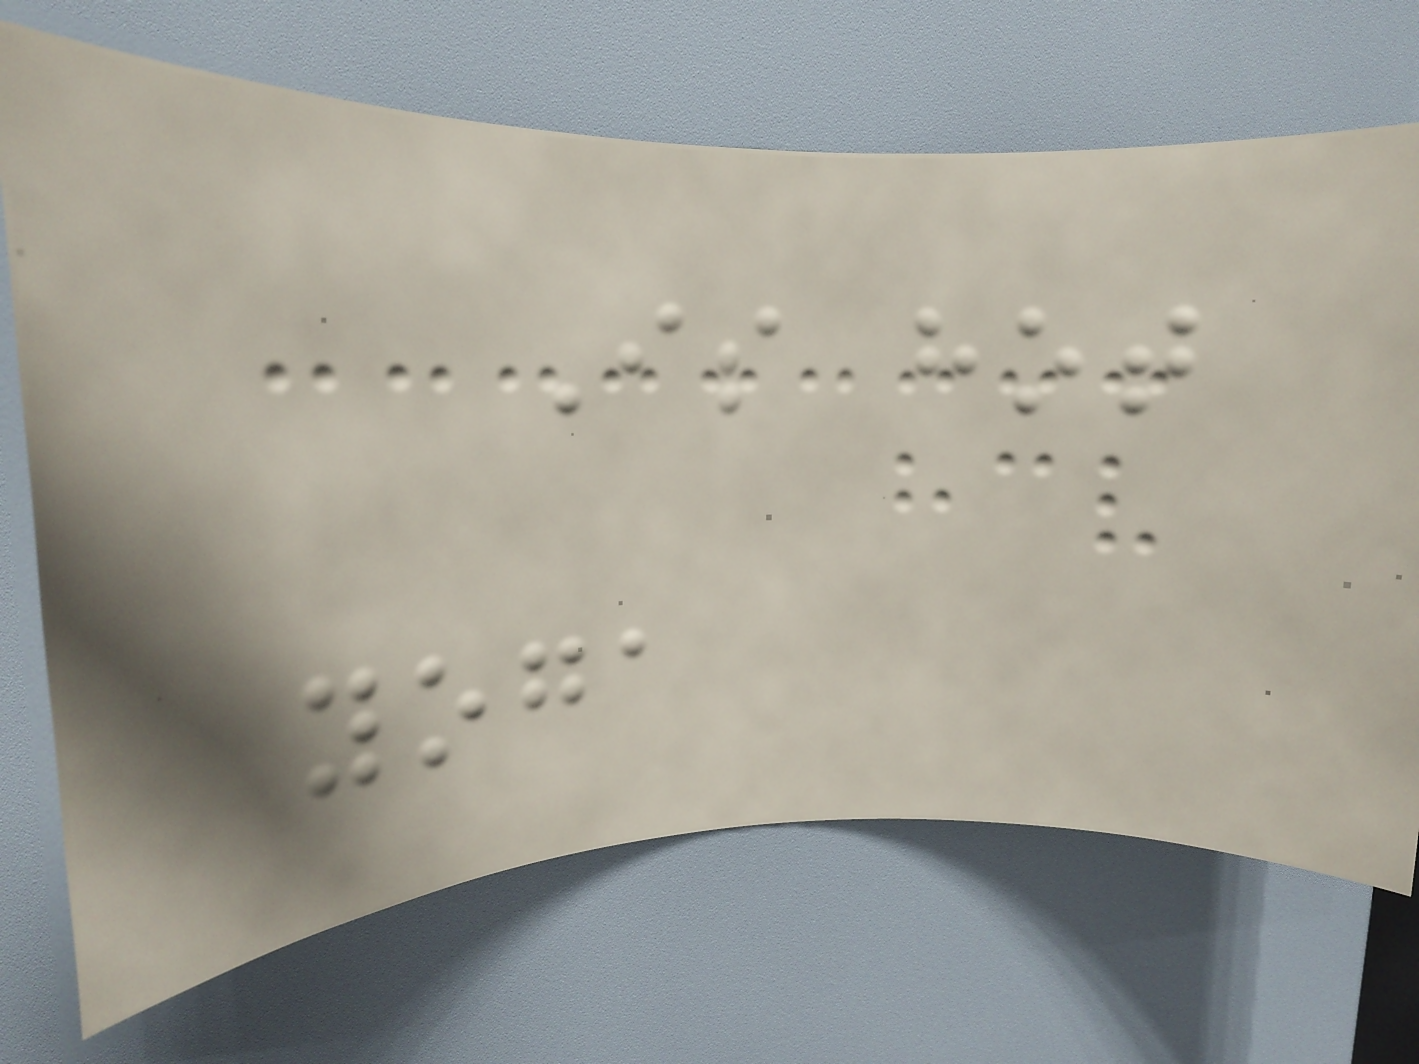Is hot
yoga
